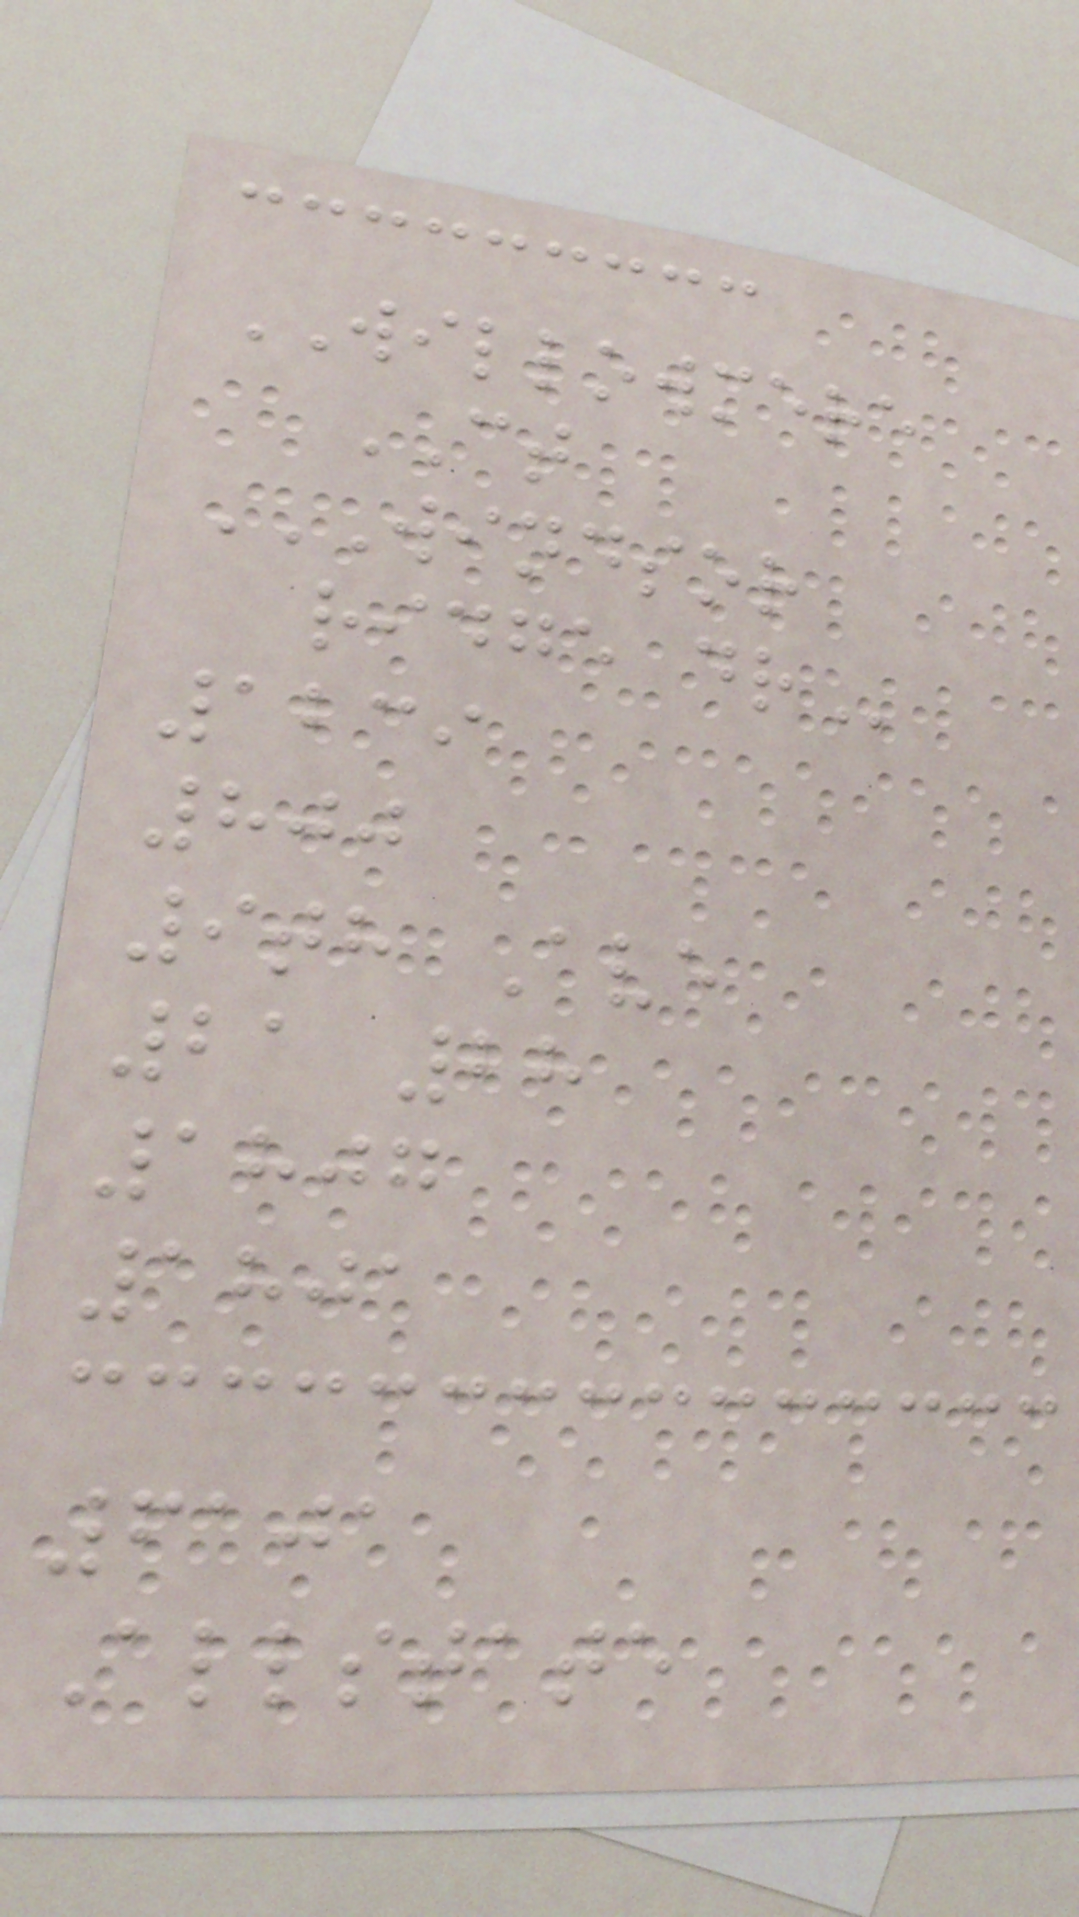WILLOWMERE
CT
WINDSOR
RIDGE DR
1239
800
9th Ave
21 28
1807
1801
6101
Allstate
